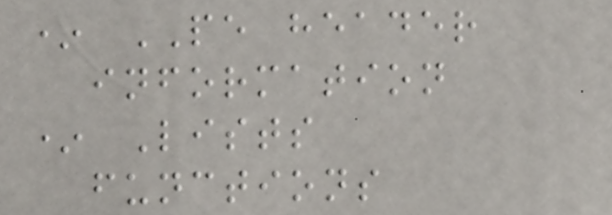* PE header
information
* Lists
functions
